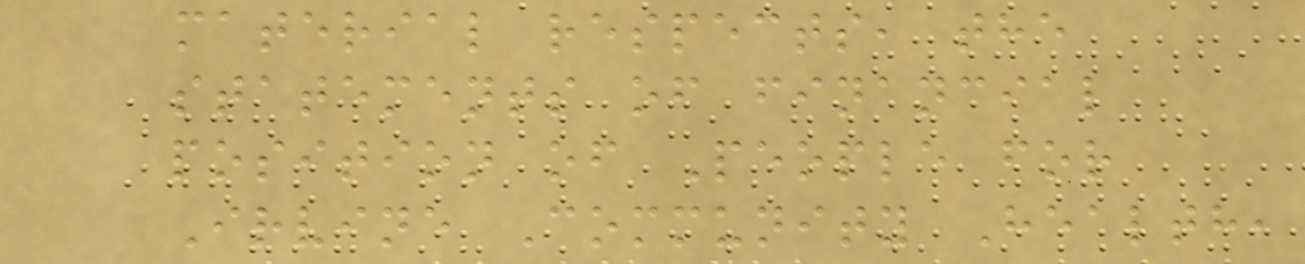material respects, the
statements of financial
position of People for
Irvine Community Health,
